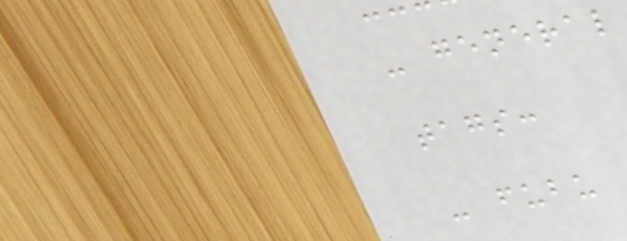- general
tags:
- fubu
